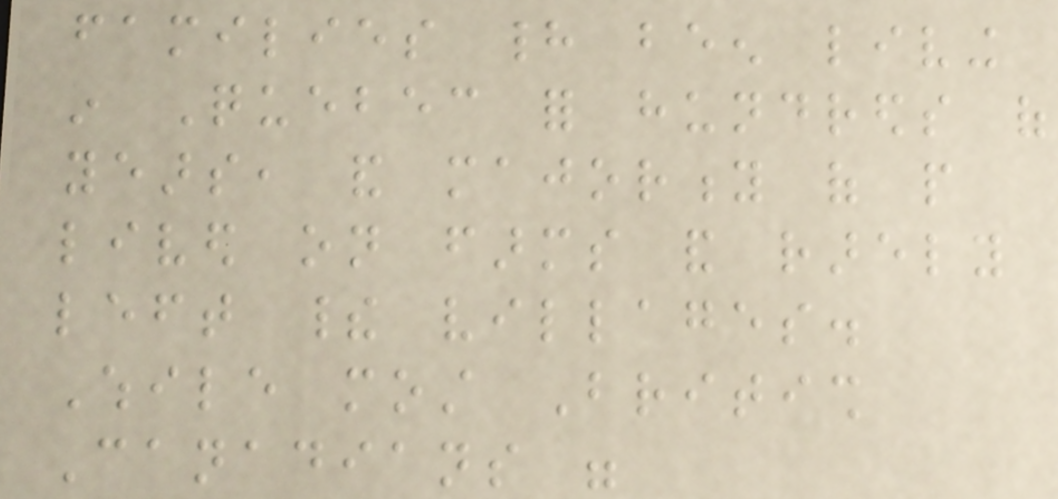families had been living
in Quebec for hundreds of
years, and majority of people
lived on farms and rarely
left their villages.
While most British
Canadians were
